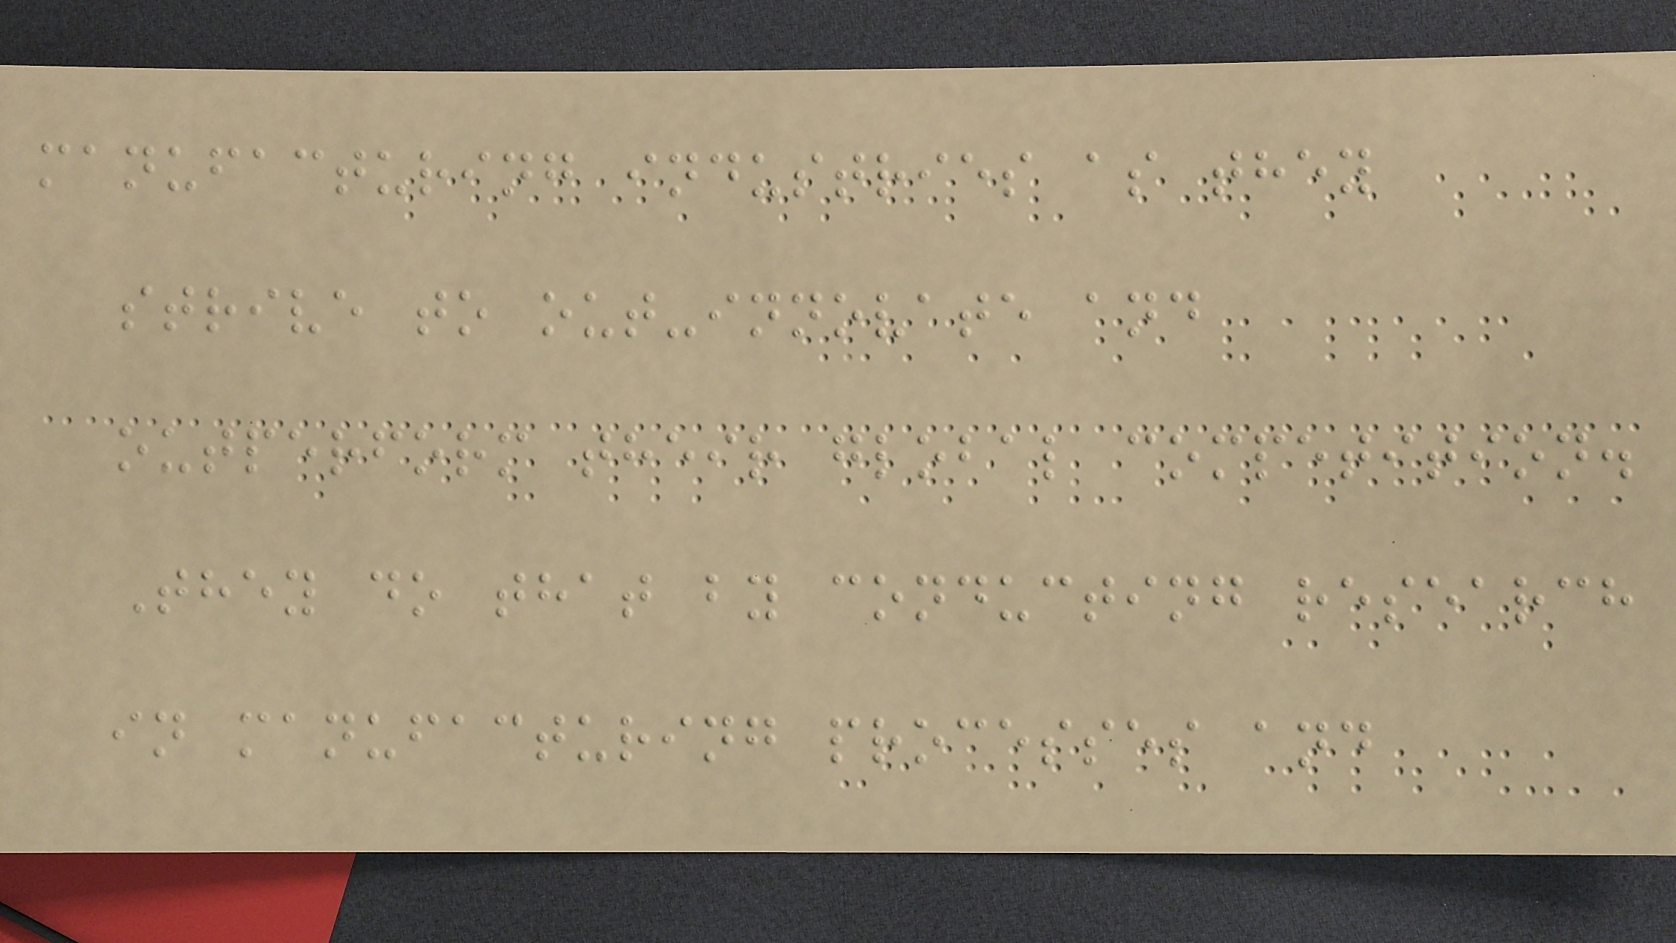manufacturing industries as they
strive to out-innovate and
outperform their global competition.
They do that by conducting research
in manufacturing processes and
